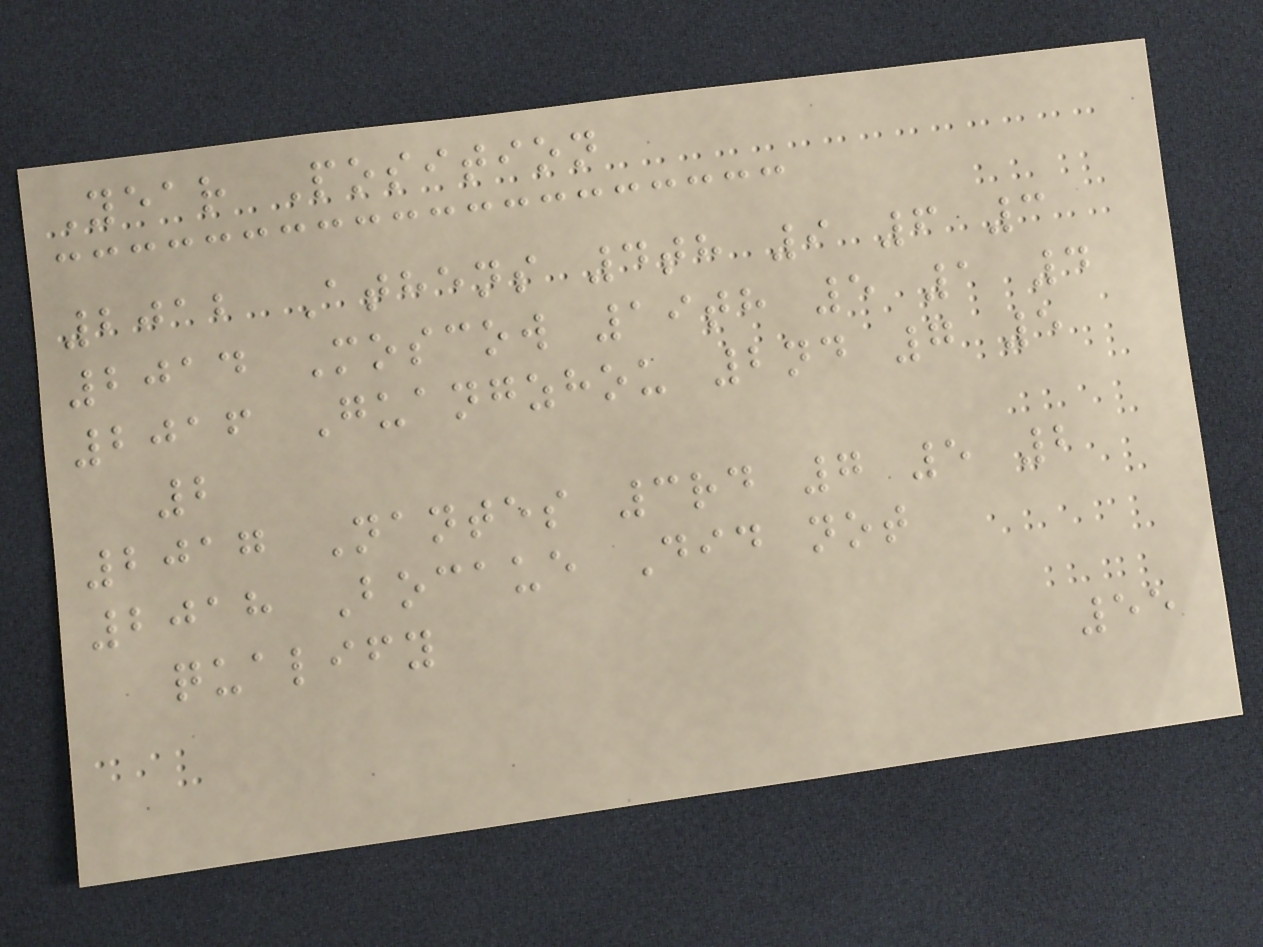Year Position
2012 Athens 4th 9 6 3
2014 Moscow 19th 5 1 4
2016 Guangzhou 2nd 7 5
2
2017 Nantes 3rd 7 5 2
2018 Bocaue Did not
qualify
55
